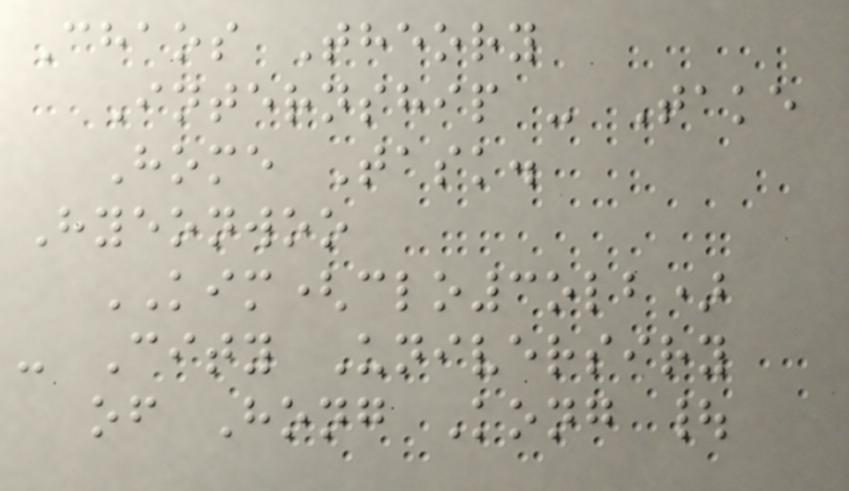Chaos Theory
Internship - Take
Home Task.
Hyeonwoo
KIM(clo3olb)
- City Universiry
of Hong Kong |
